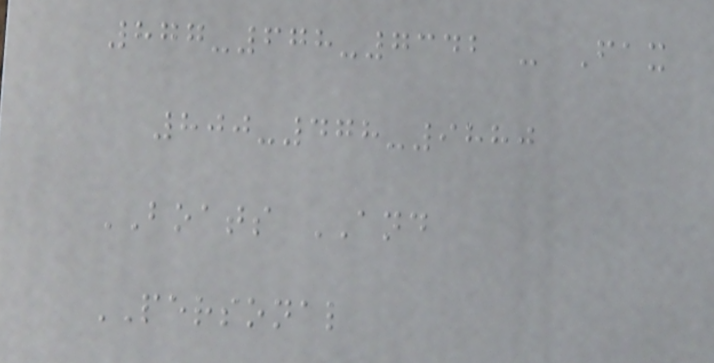877-678-7342 - Fax
800-478-9880
BOATS AND
PERSONAL
